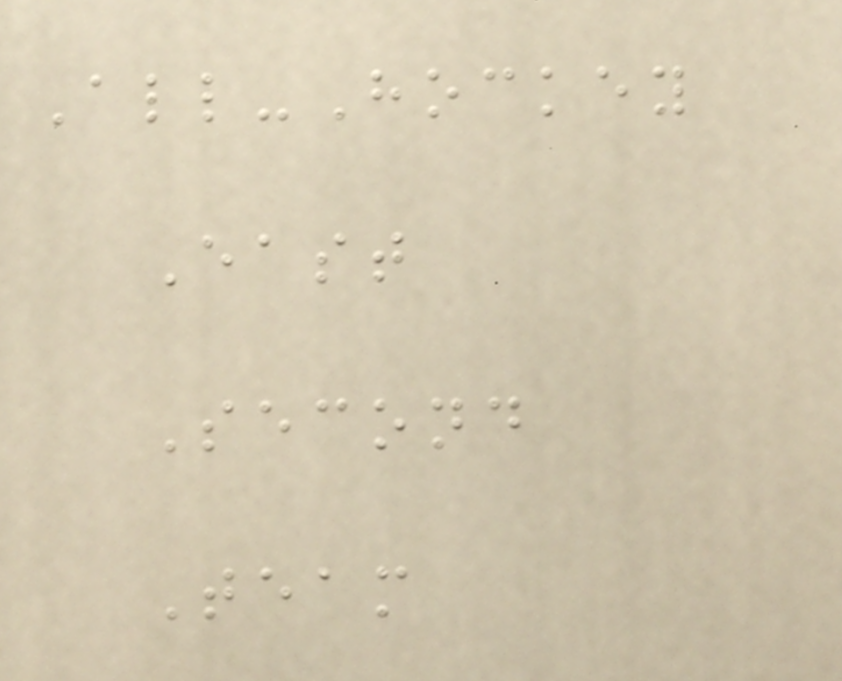All-Hockey
East
Second
Team
